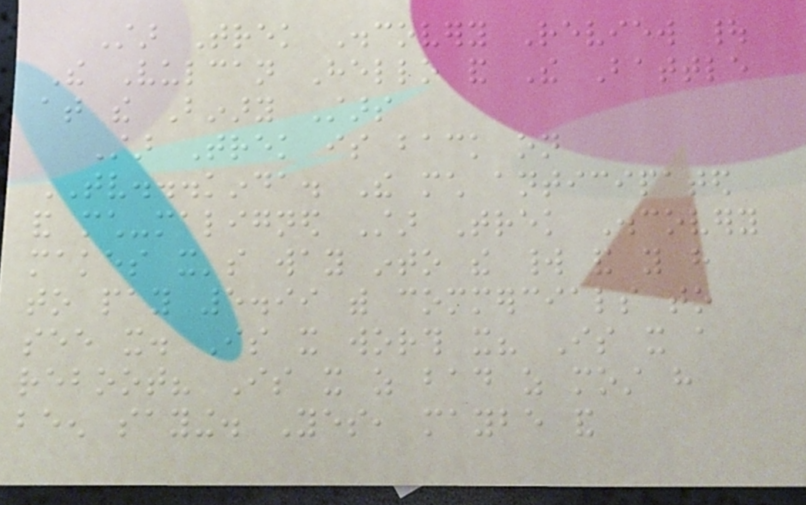Star Trek Discovery Review |
The Vulcan Hello and The Battle
at the Binary Stars
Star Trek is back on
TV...kinda. The much anticipated
and much-maligned Star Trek Discovery
makes it's way into the world and you have
to pay 5.99 with commercials to
see it. Is it worth it? Is it a
reboot? Is it as bad as most have
been saying. Yes, maybe and
